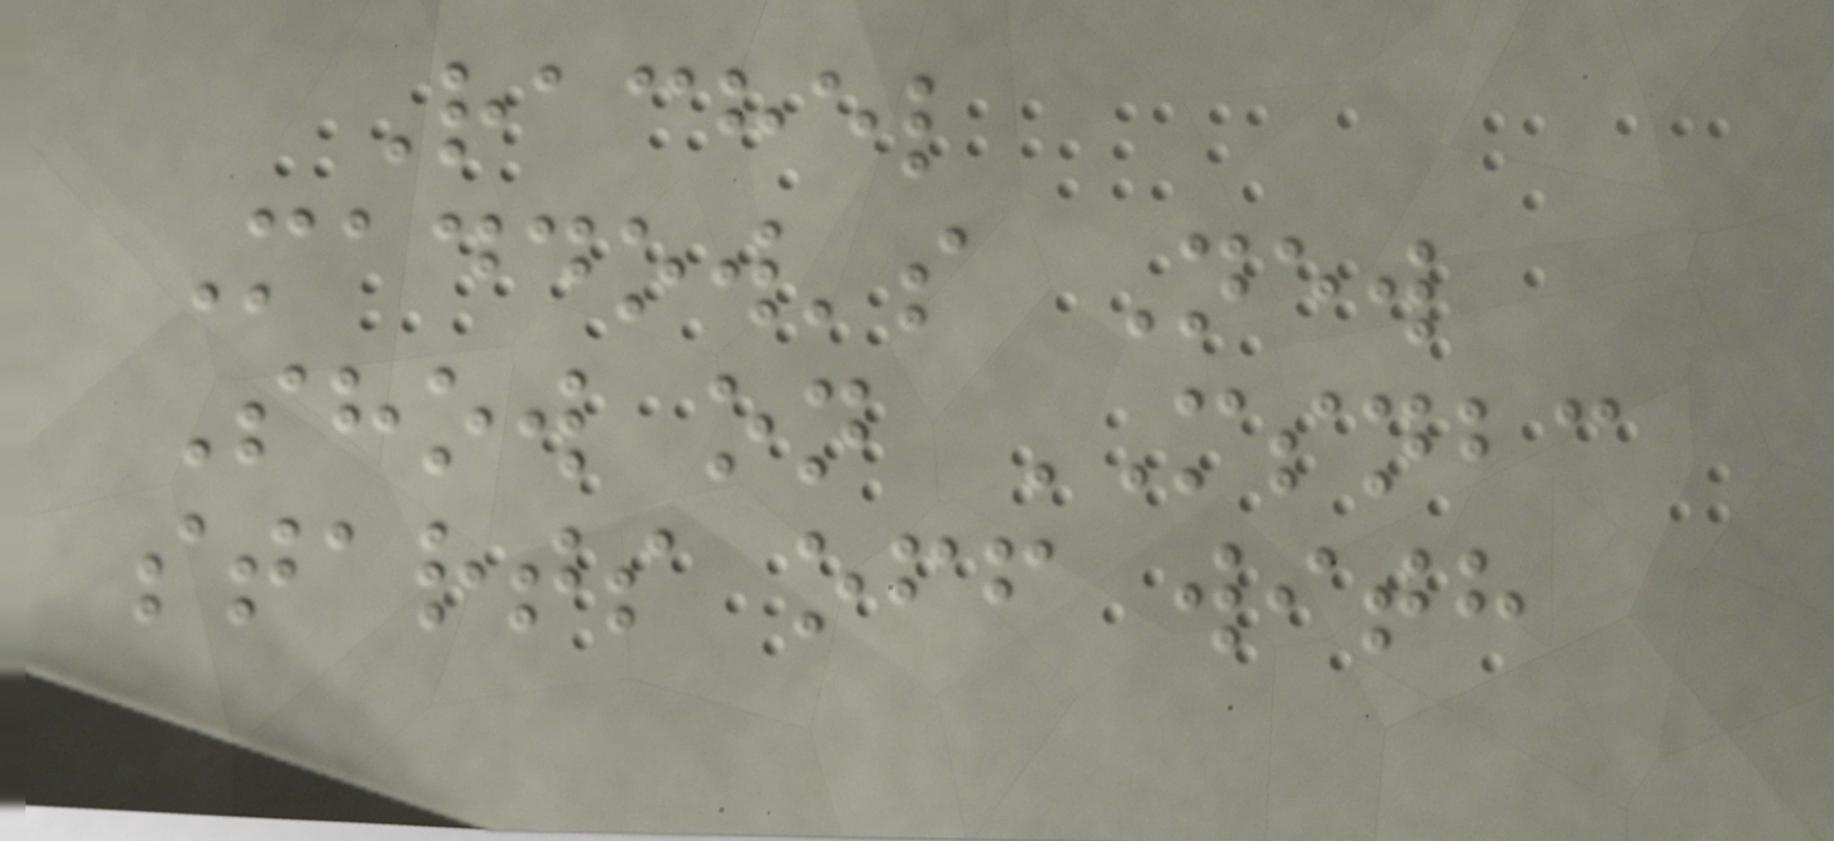Rachel
Maddow's New
Show on MSNBC
starts off with
